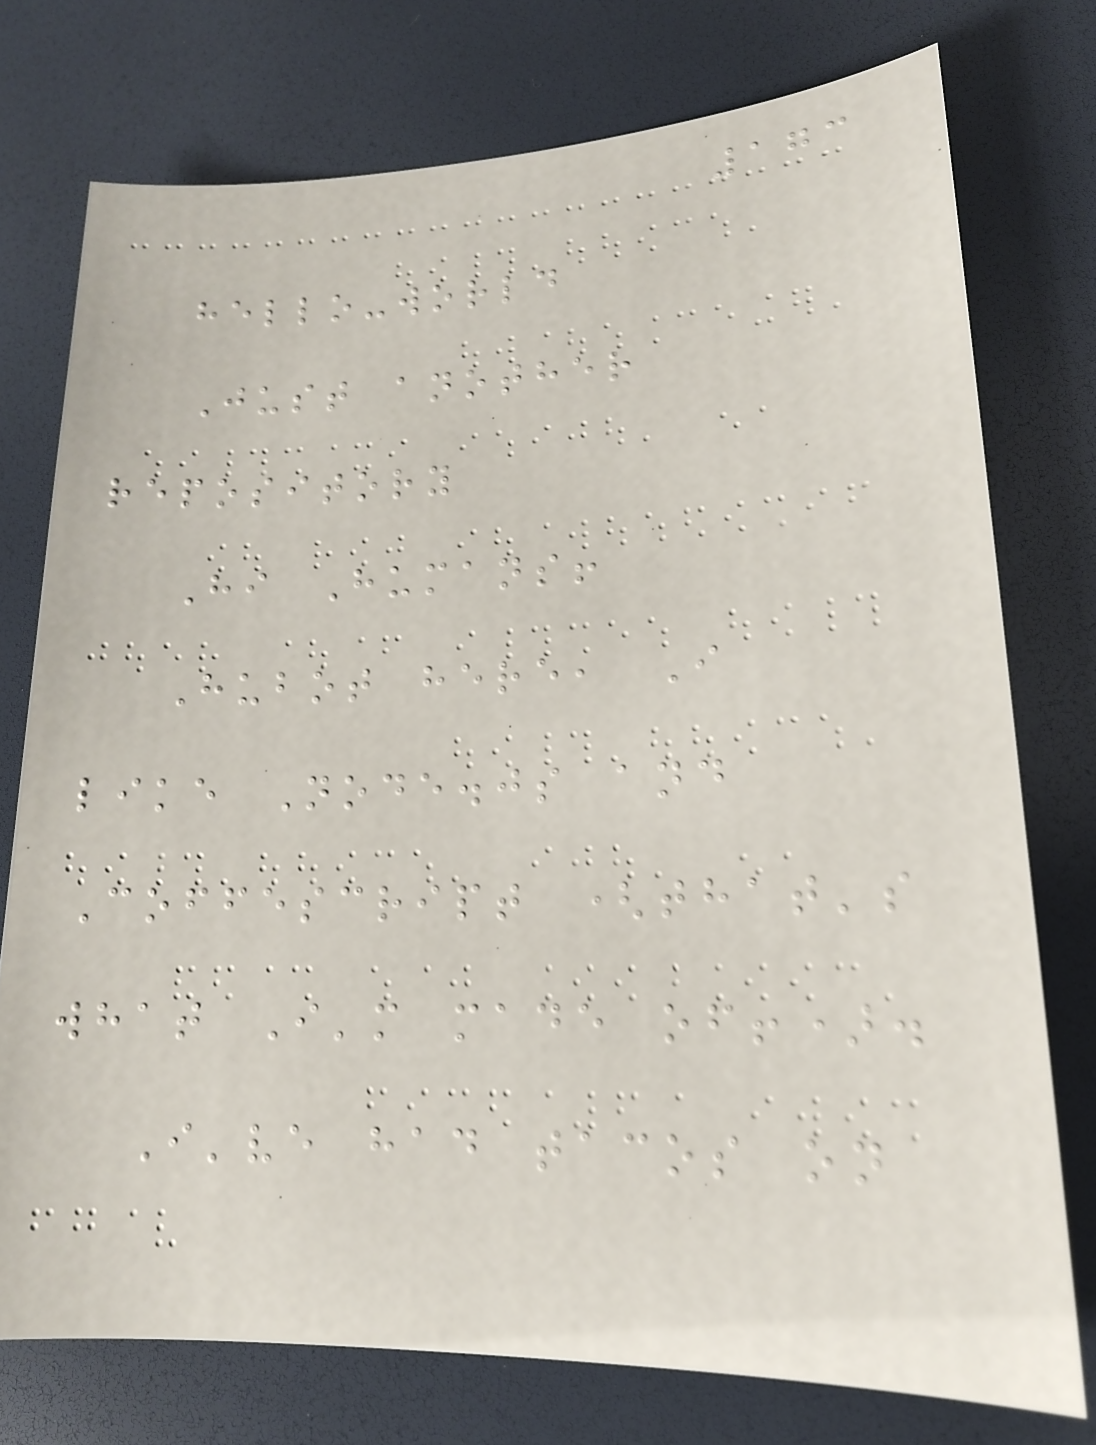173
hello-world
Just another
repository
Hi Humans!
Hubot here, I
like Node.js and
Coffescript (that's
what I'm made of!).
I've had tacos on
